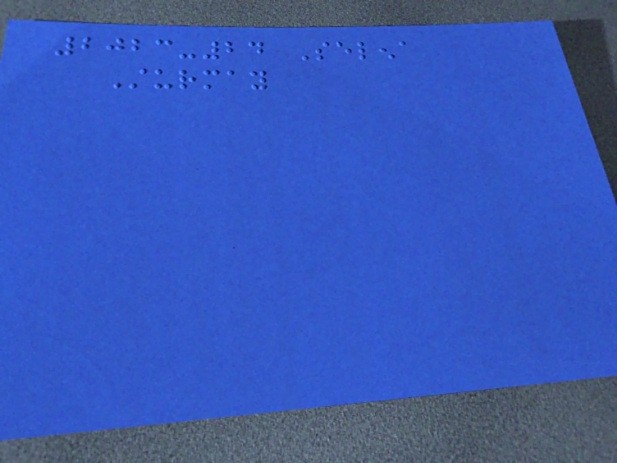2023-24 Selena
Sturmay
